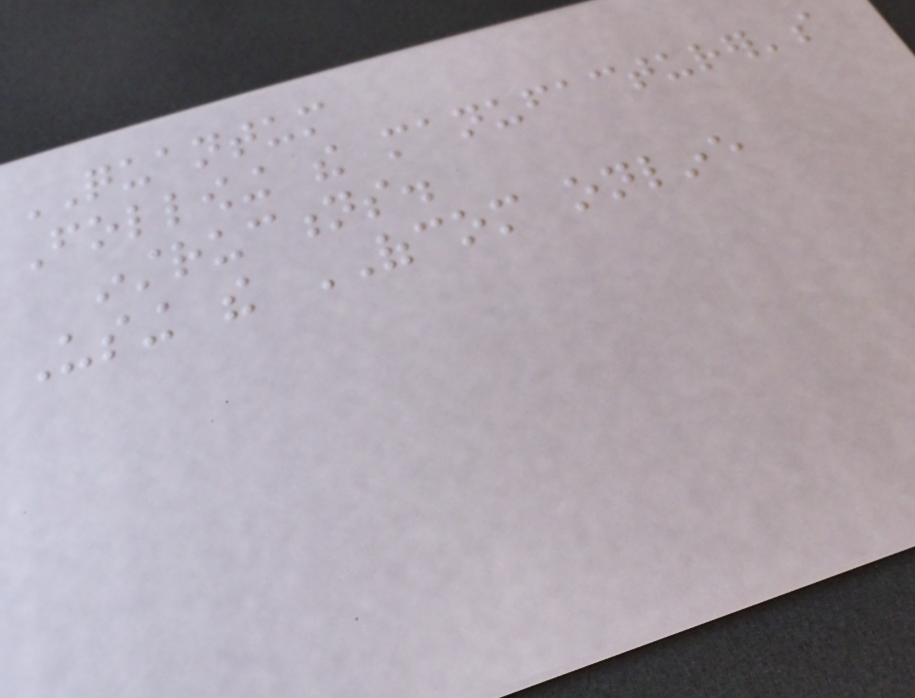QUANTUM
Following the manufacturer's
instructions.
Using the OFCOM online
